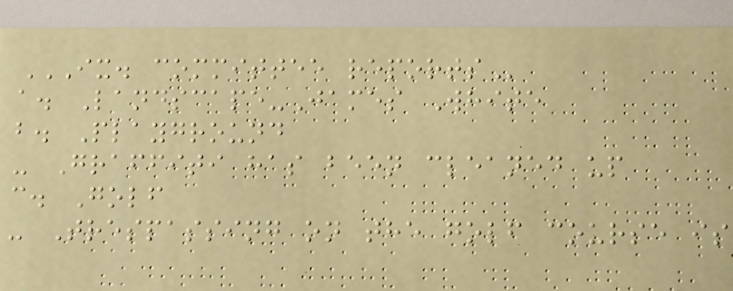IX. COMMITTEE REPORTS
a. Landscape-James White
b. Playground
- Graffiti has been cleaned up
c. Golf
- Trespassing on the golf course is
